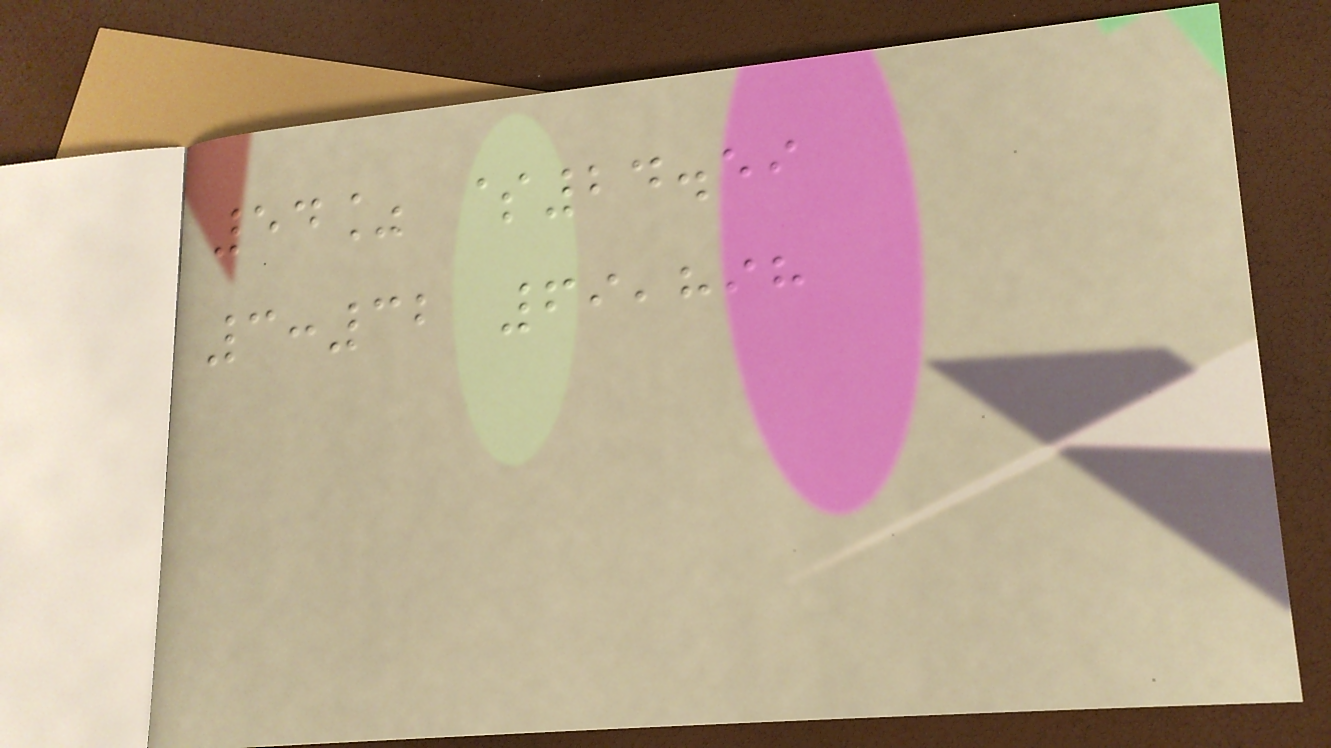54% $24.59
3:32 69,898
